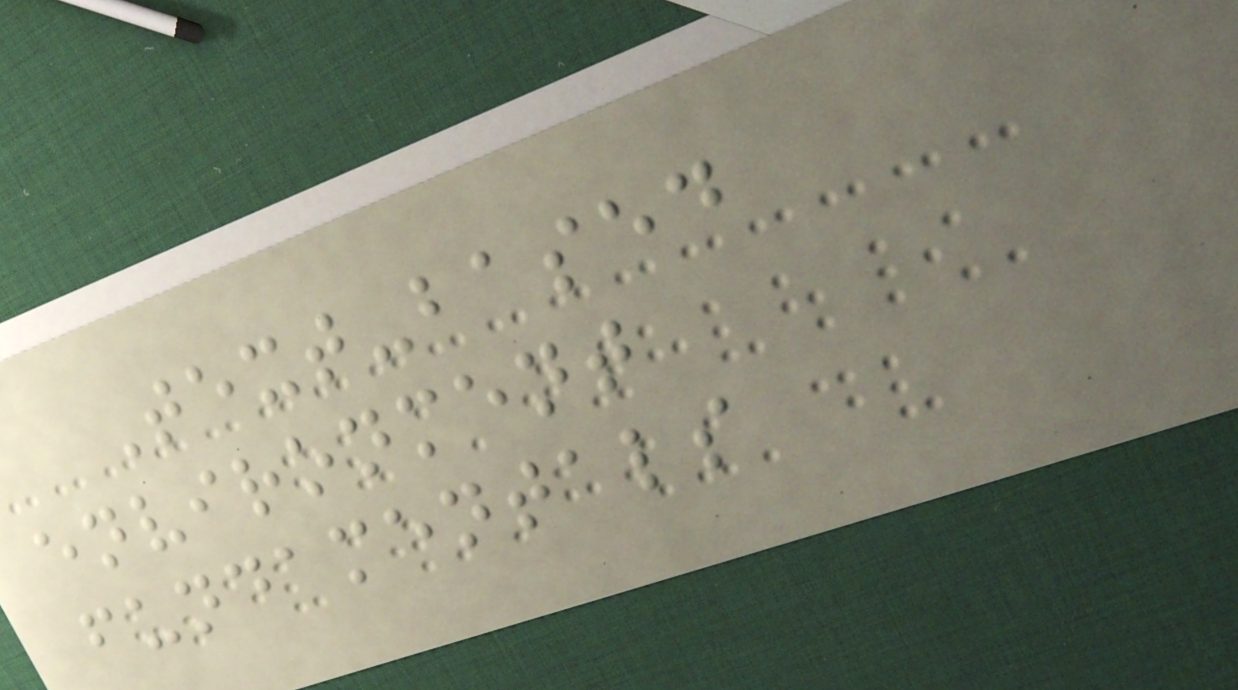Text-based
environment
fundamentals
